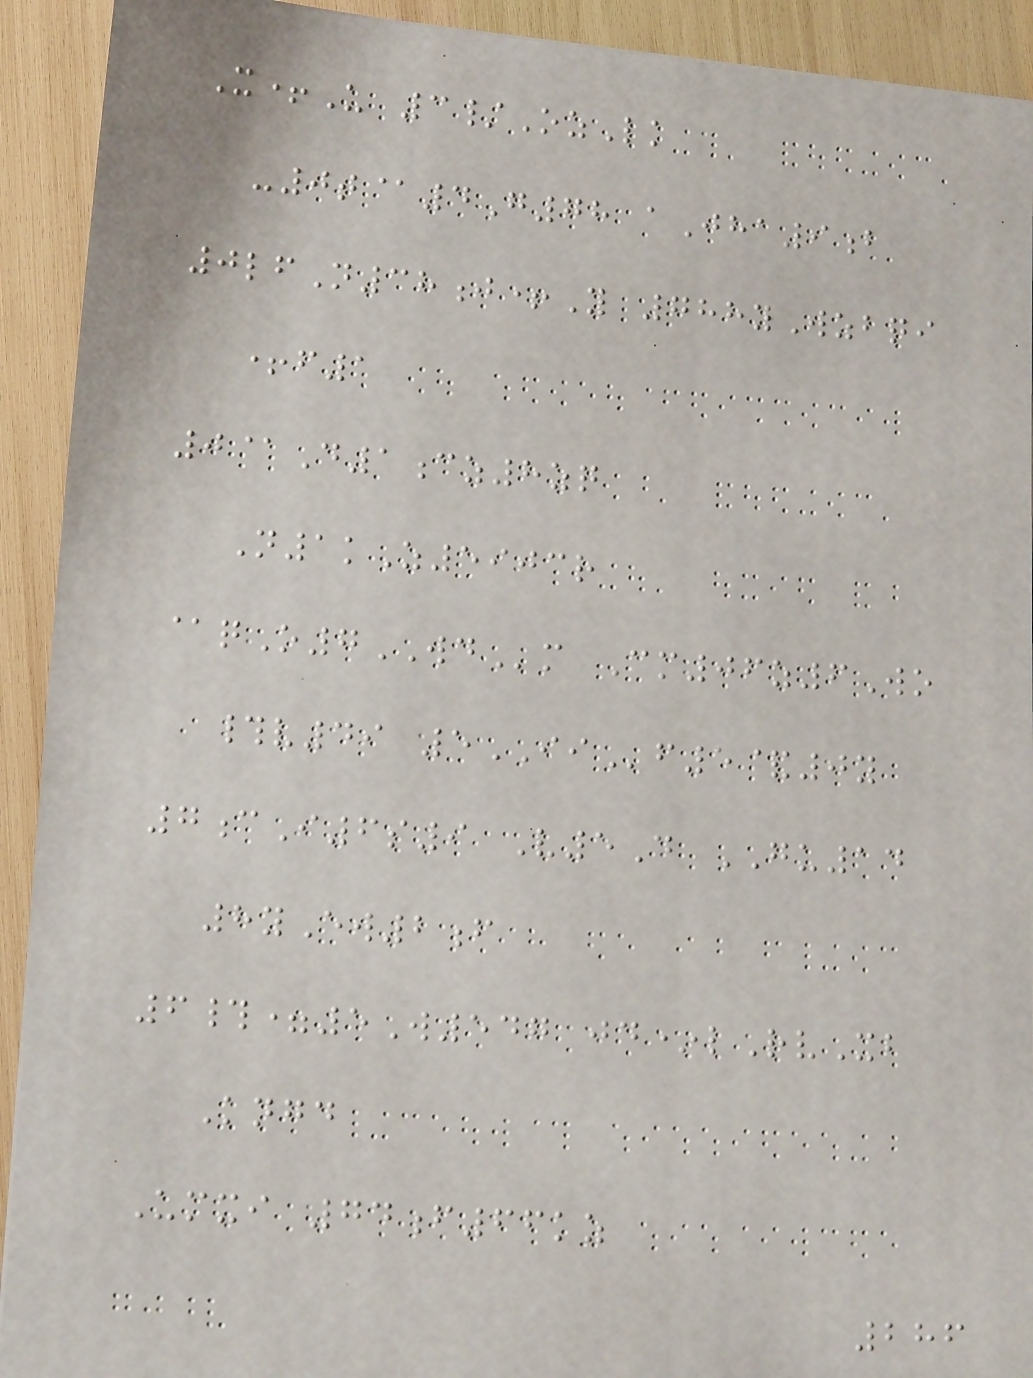X+U 3/OzLk
-0t@4G78 aJha9b
0lfN38j+Y 788yWzbqi
+f1
0@D1cz8zq
N1kZ5903r
@qO7WDm Cm06z6Wo
#v49 5IIf5&0y
7cI6s9 V5D GU14
8yEw2f
6#=5W547 jd*lRvXb
Kngd
Umxi 74f66kz
286
